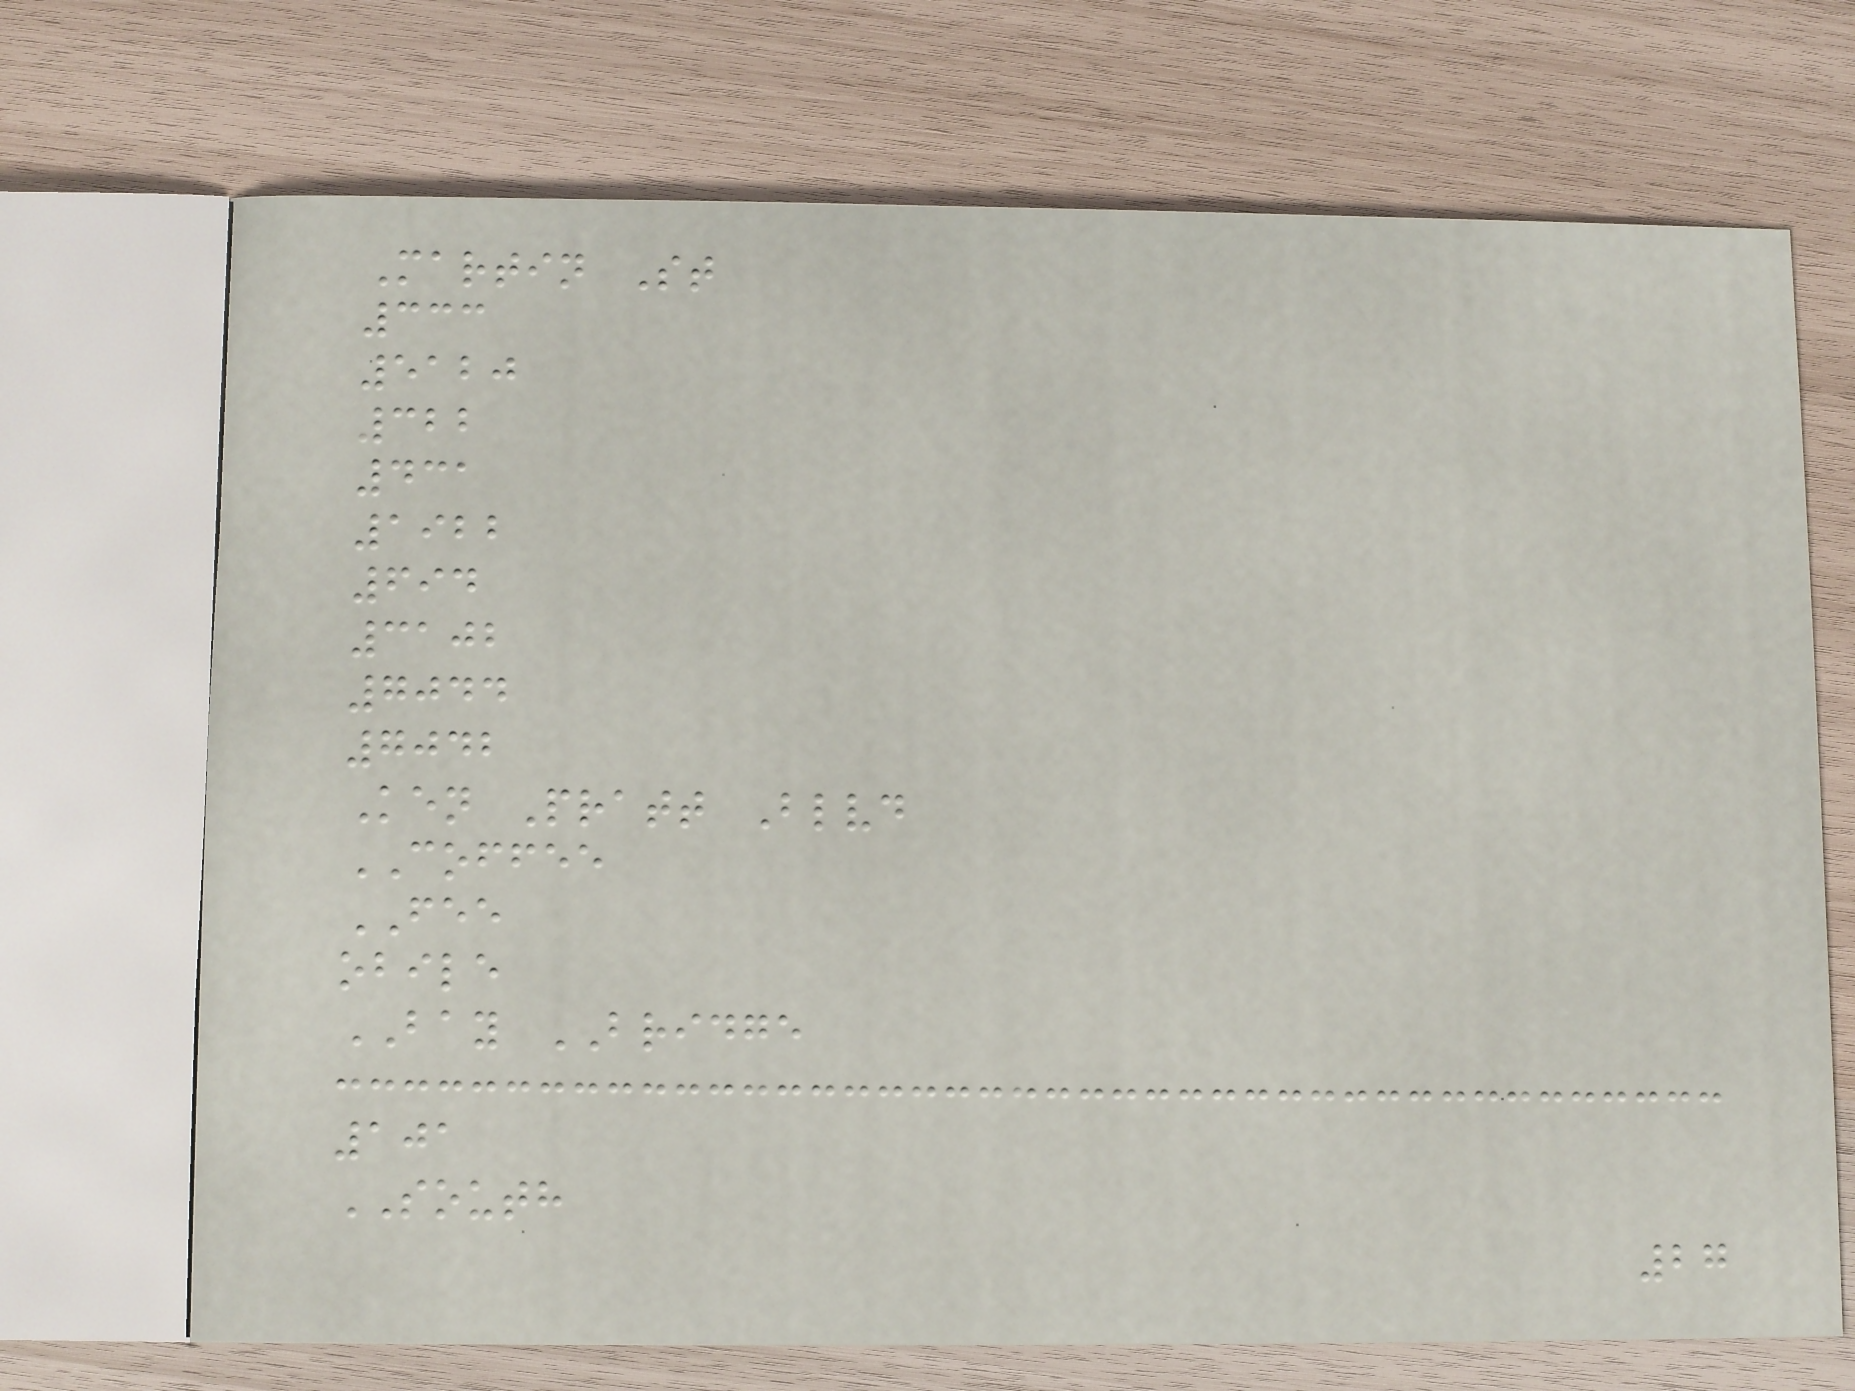Martin St
333
5120
322
431
1922
694
3102
7044
7042
Ken Pratt Blvd
COFFEE
FEE
obile
BAY BRIDGE
101
SOUTH
27
